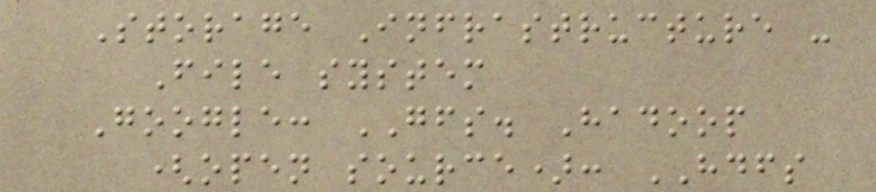Storage Infrastructure -
File system
Google: GFS. Hadoop
(open source): HDFS
